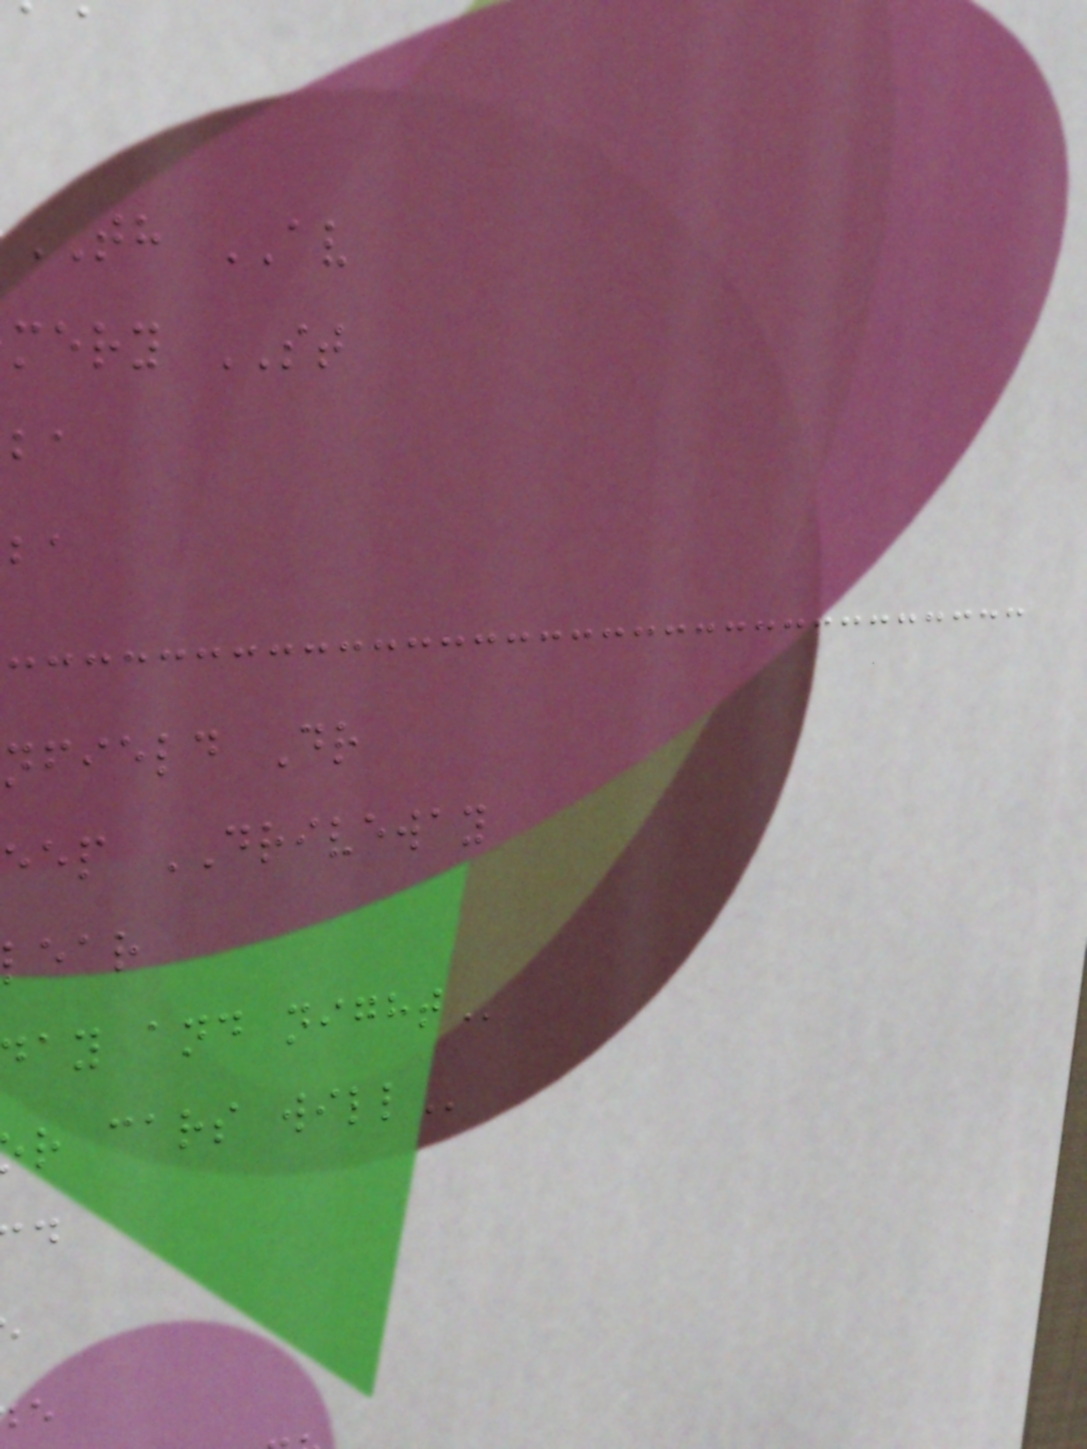TH AV
mery ST
nfield Dr
eep DRIVEWAY
lear
ay and
r cars
